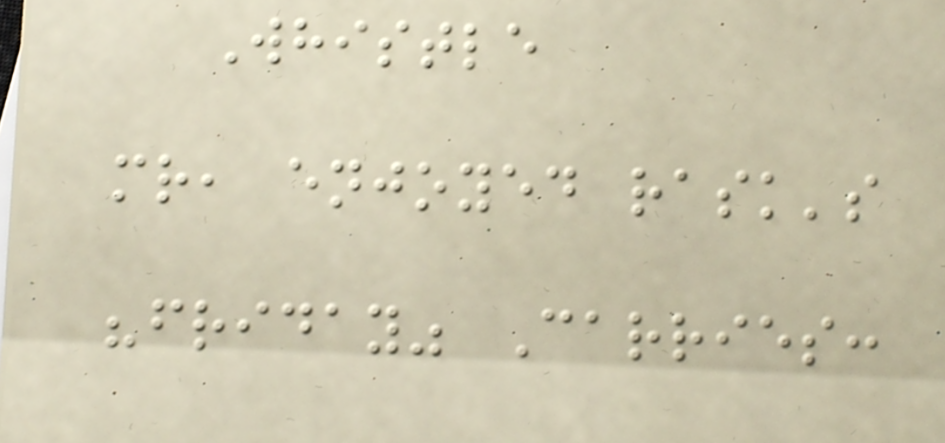Whistle
mr, enjoyed rask's
"friday" Carries:
